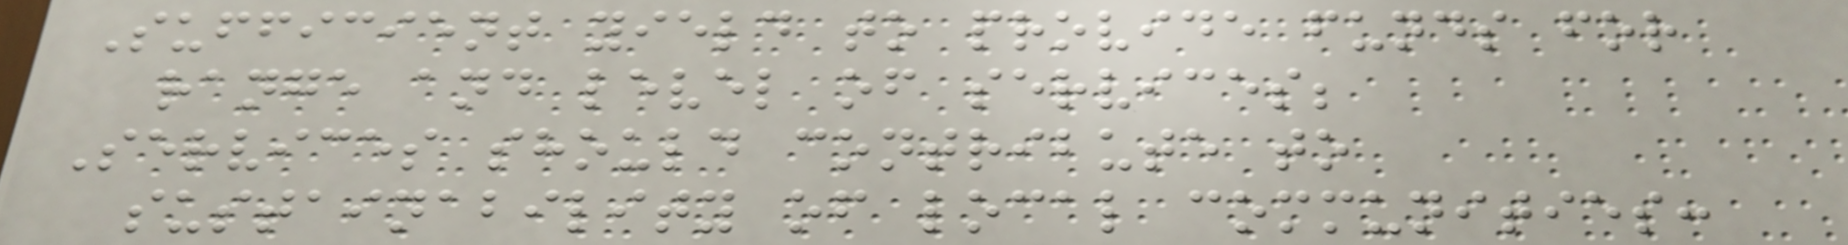Sufficient yield to provide funds for
range and level of services;
Services should contribute to
sustainability of local communities:
